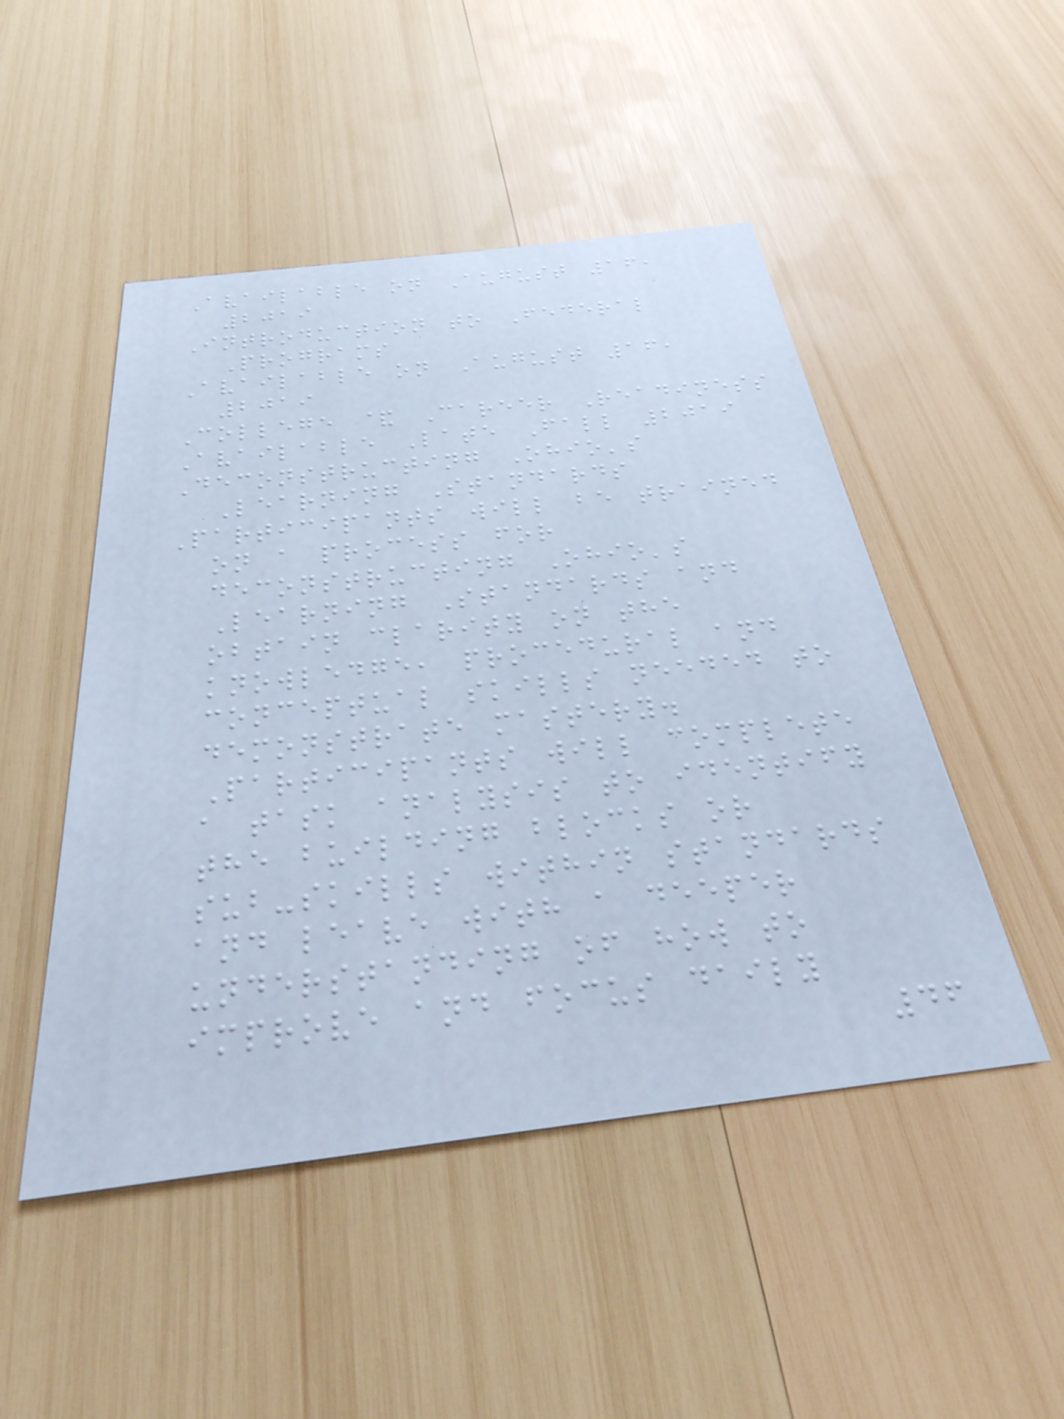Available on August 16,
2019
Introduction to Federal
Programs
Available on August 16,
2019
College & Career Readiness
Available Late Fall 2019
Deconstructing Ohio's
Learning Standards
Participants will be trained
on a process for
deconstructing Ohio's
Learning Standards and
obtain clarity on the
knowledge, procedural and
conceptual skills needed to
demonstrate mastery.
Participants will complete
a task analysis to identify
the building blocks or
sub-skills within standards
and leave with a deeper
understanding of how to
improve and focus daily
46
